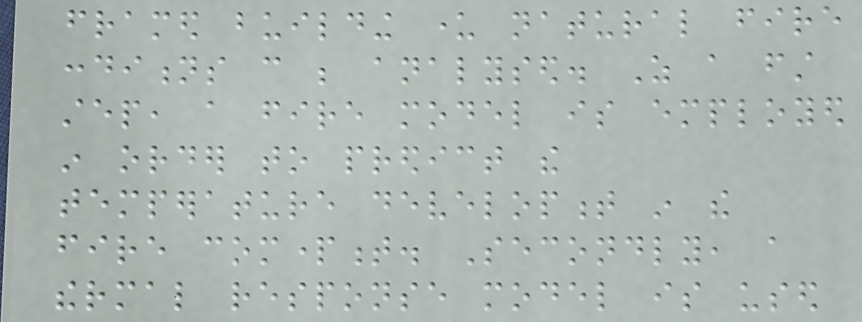framed building under natural fire
conditions can be analysed. As a first
step, a fire model is employed
in order to predict the
temperature development in the
fire compartment. Secondly, a
thermal response model is used
